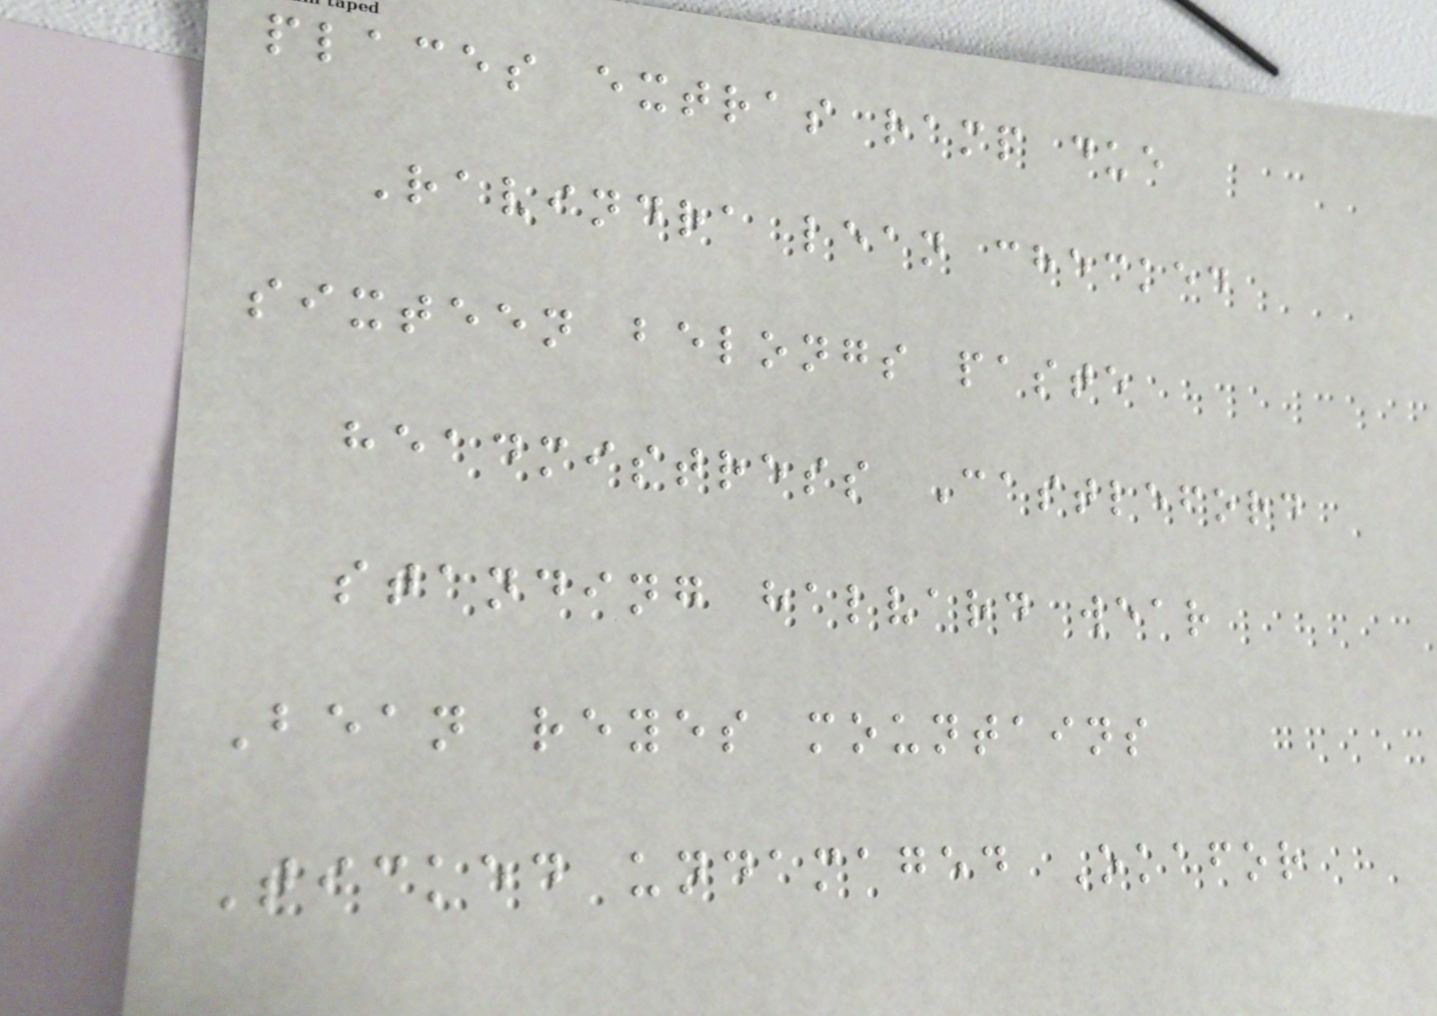places extras ramp due
Ravindra lean checked
sixteen belongs paste
headmistress Castleford
standing halvard wear
Bean reyes mountains
Ticked undamaged Okafor
